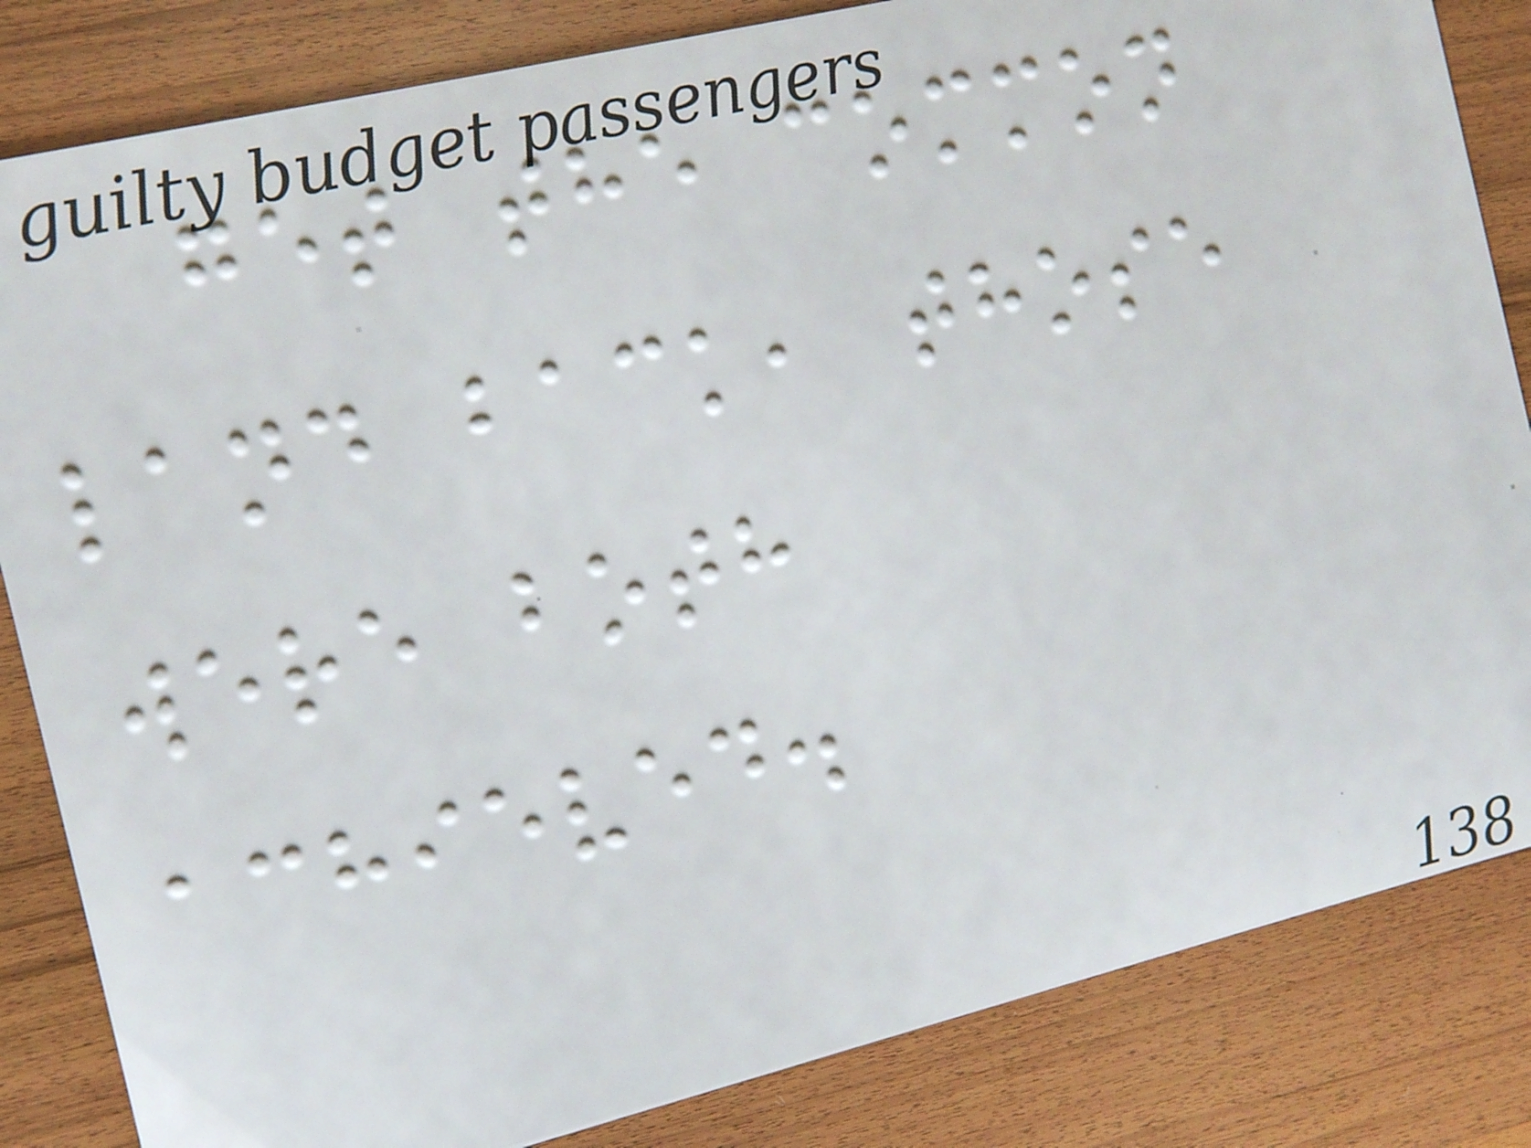get the common
land back, those
were both
achieved.
